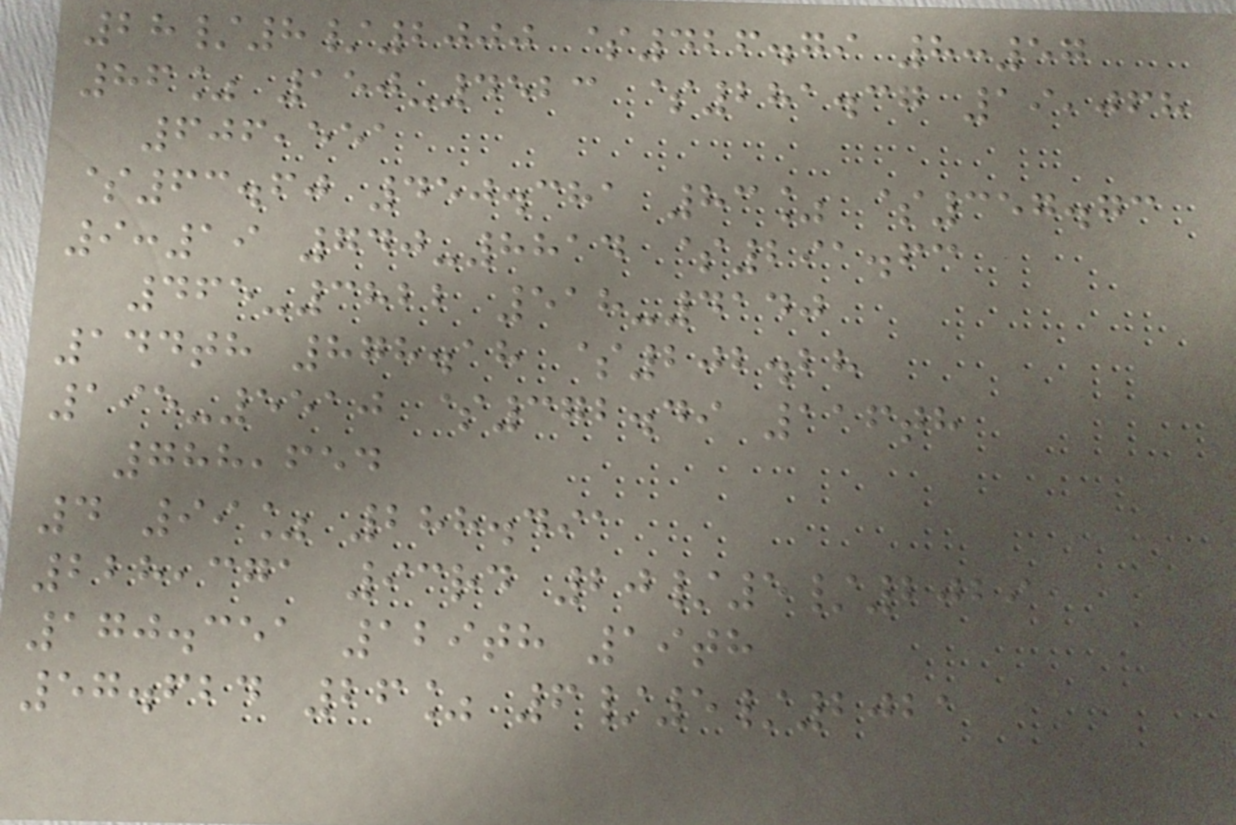28/8/2000 $426.79 8:57
86% 150-4523 $281.37 19,068
606,551
$63.60 450.381 83% $357.73
9:19 740-8814 $291.63
465-3822 518-4140
144th 878.18 $202.28
195-5510 $372.49 116th
788,654
4 99% 288.491
228,371 93rd 20/5/2029
170.351 129th 19th
57.624 26% 6/5/2021
